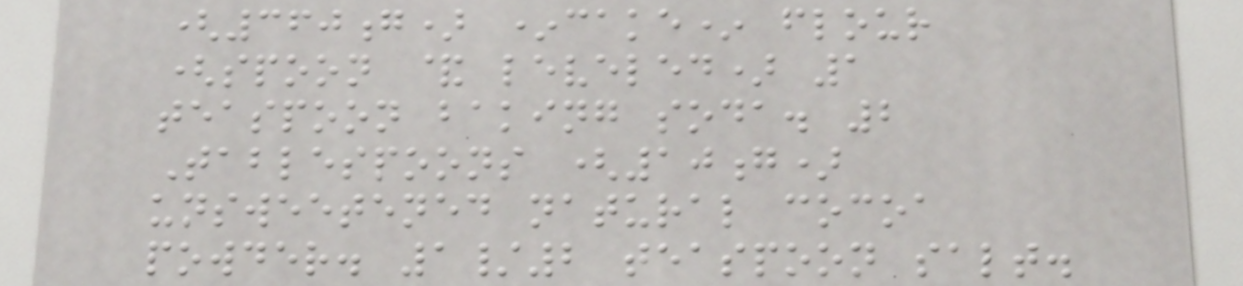(360g) *cake* flour
(spoon & leveled) 1
teaspoon baking soda. 2
Tablespoons (10g)
unsweetened natural cocoa
powder. 1/2 teaspoon salt.
